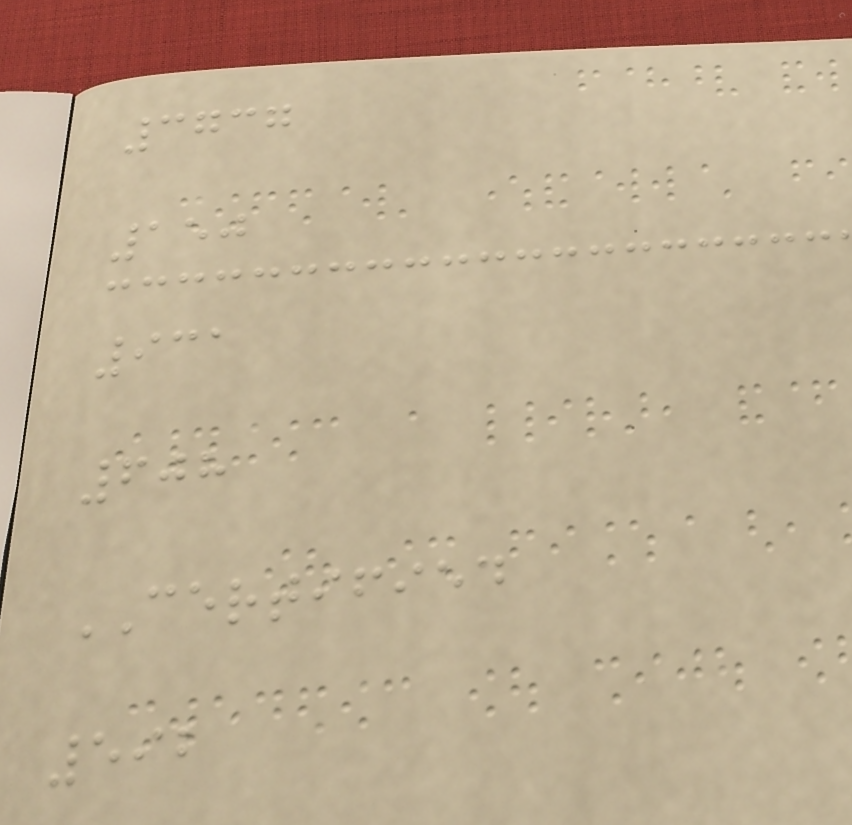3737
150
931
608
CERTIFIED
592
